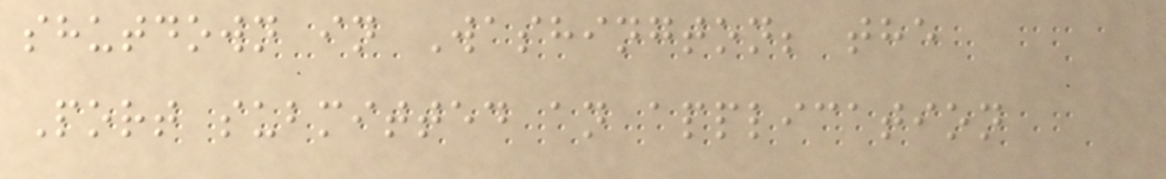shutdown in Washington; the
Port submitted an application
